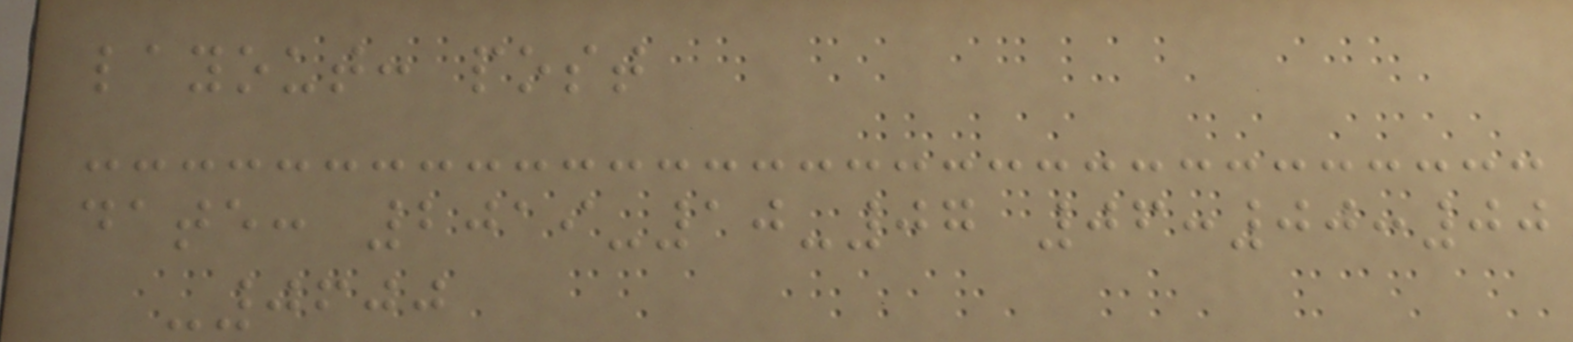layout: post
date: 2019-10-07 06:00:00
-0600
